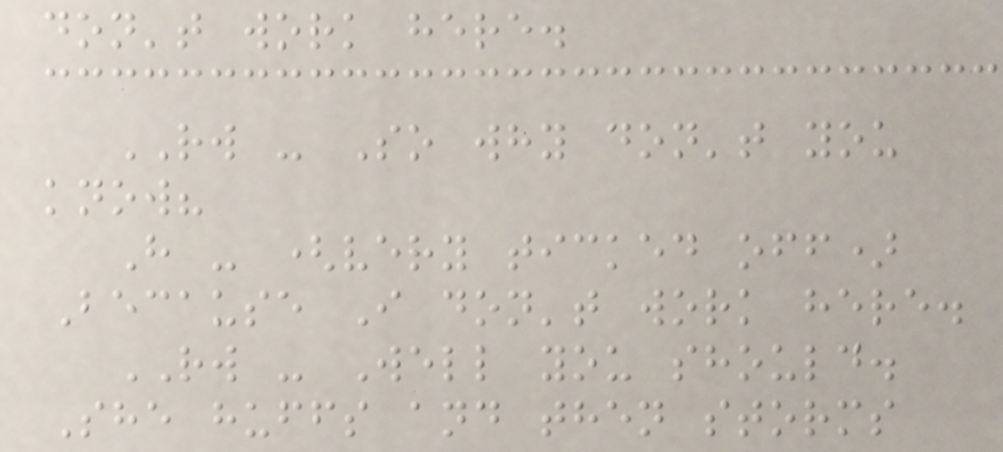don't work here.
RW - So why don't you
know?
H - (very ticked off)
Because I don't work here.
RW - Well you should.
She huffs and then storms
